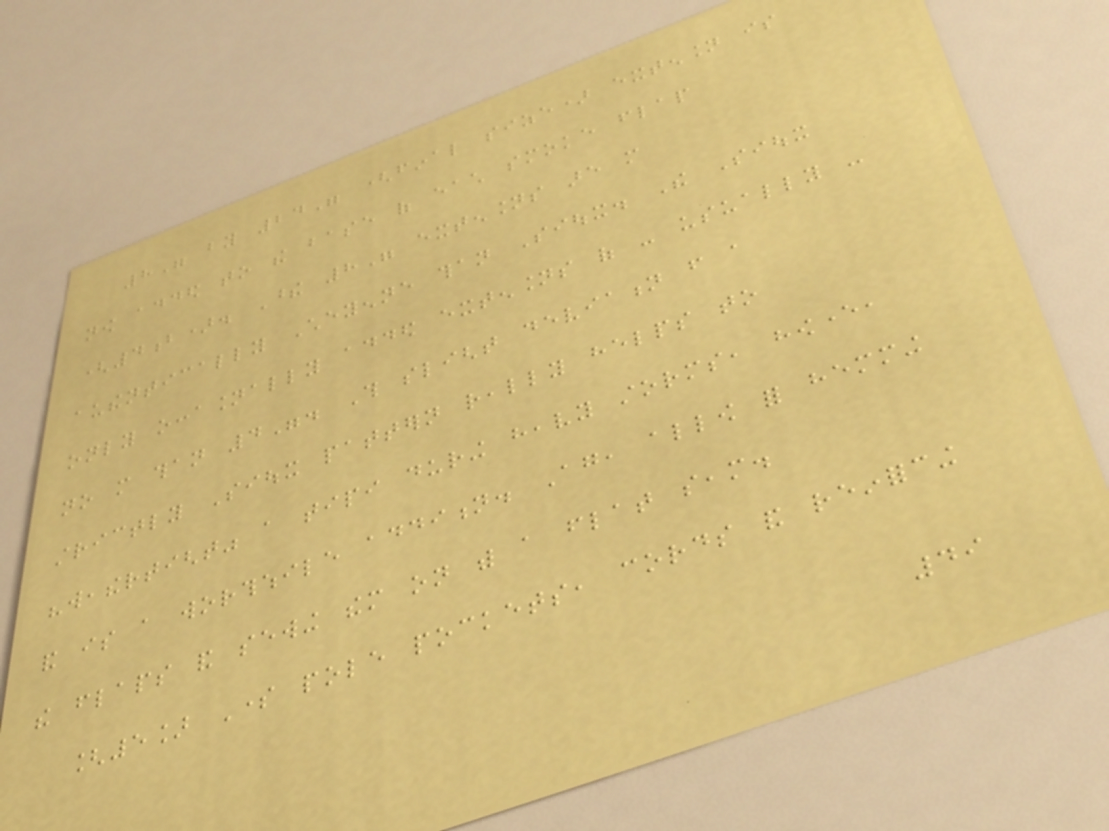8" by 24" (final size) extension is
now added to the base of each smoke flap
(4b). These 8" extensions are more
authentically Cheyenne than Sioux. The Sioux
only occasionally added extensions of - usually -
no more than 4". This slight deviation from a
strictly Sioux pattern really helps to
"weathertight" a tipi during heavy storms, however,
and is a worthwhile addition. Again, allow for hemming
the flaps and sewing them on with a flat seam.
[5] Some pole pockets, cords and reinforcing
49
